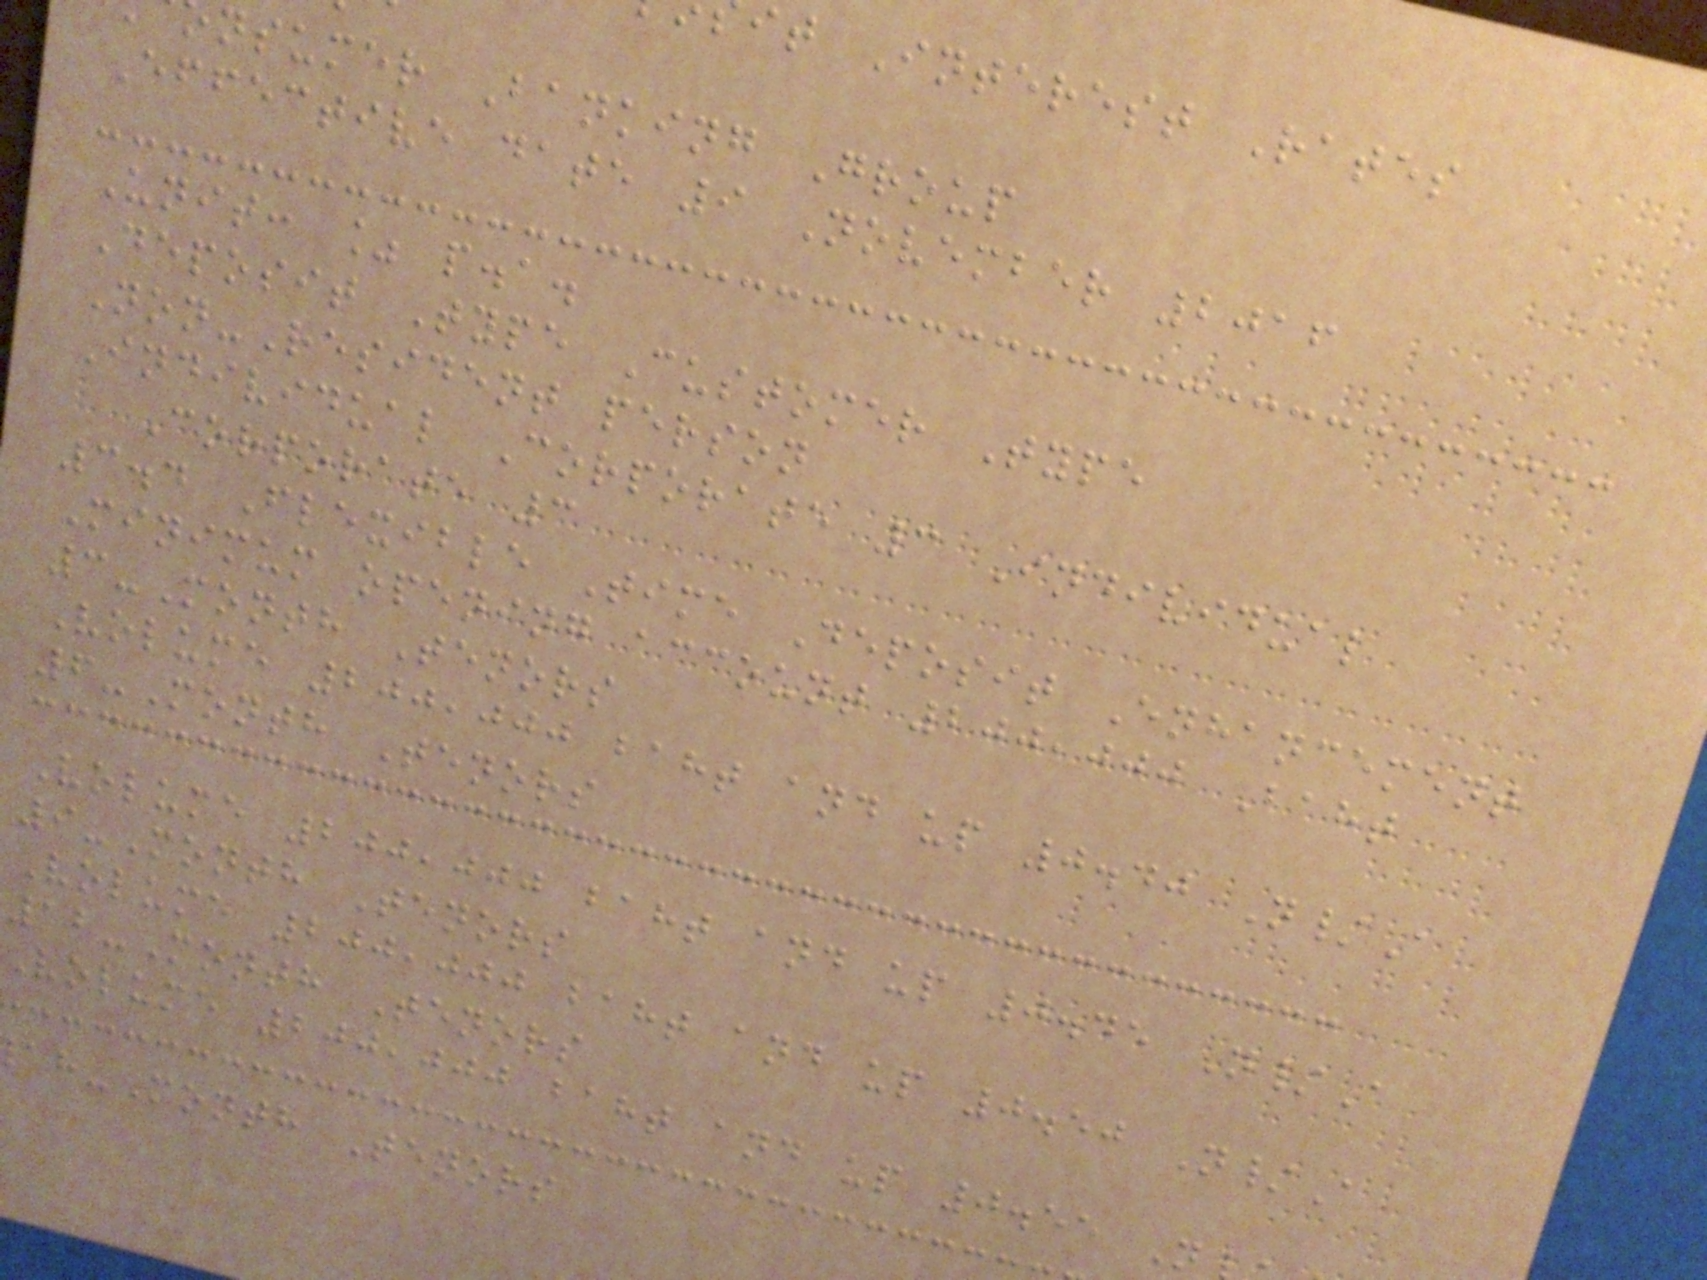it Interest Rates
nsumer Banking Group
Effective date 9 November 2016
Unit: % p.a.
Deposit Type Customer Type
Non-Resident person
Individual Corporate 3 Individual
Corporate 3
3.4 Flexible Time Deposit Enhancement
Minimum opening account 200,000 Baht
3-Month Tenors
Volume 200,000 baht and up 0.40 N/A
6-Month Tenors
Volume 200,000 baht and up 0.45 N/A
9-Month Tenors
Volume 200,000 baht and up 0.50 N/A
12-Month Tenors
Volume 200,000 baht and up 0.55 N
-Month Tenors
